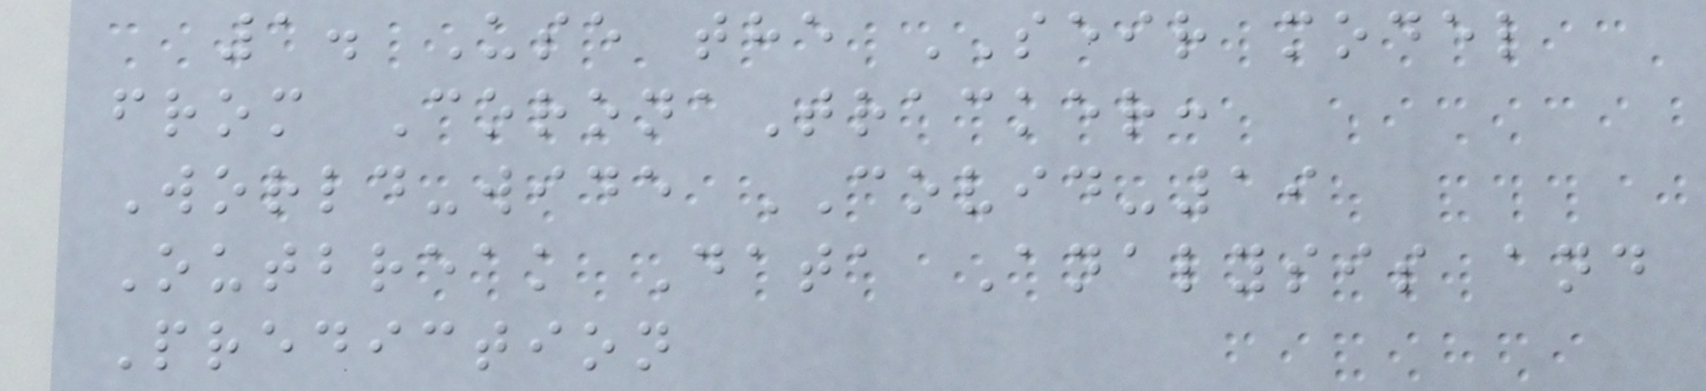1. Use the SEIR model
from CoronaTracker:
World-wide COVID-19
Outbreak Data Analysis and
Prediction
